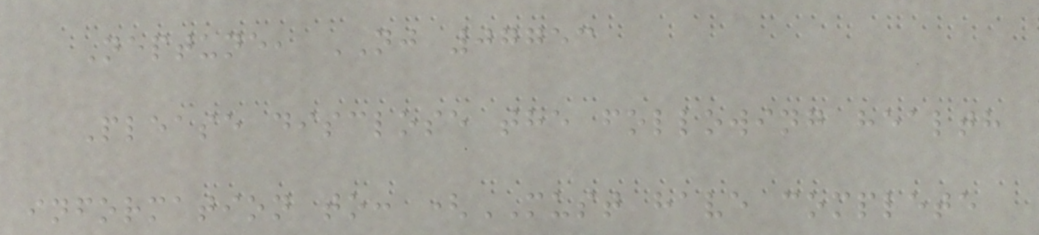Neptune, NJ 07753
Please disclose the following health
information to: (MUST have complete
